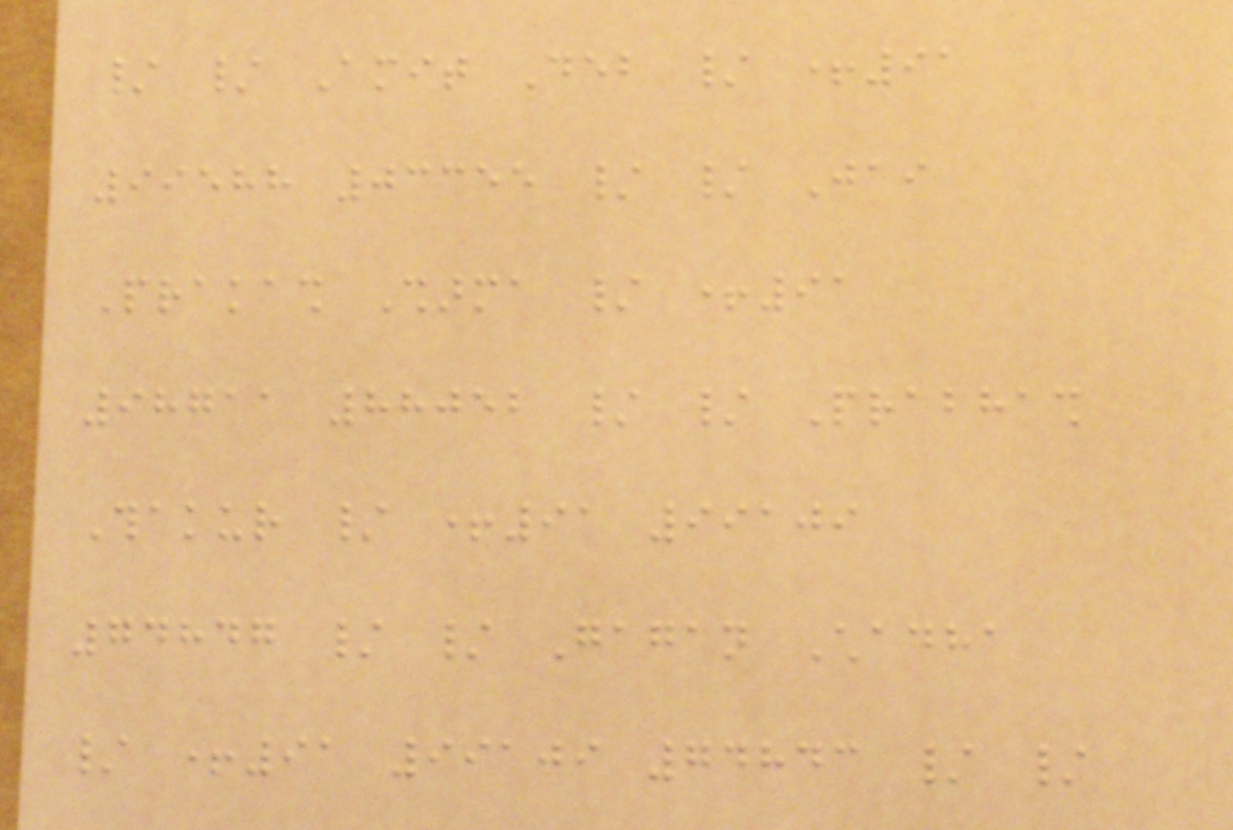/ / Amit Deb / +91
99588 03355 / / Jai
Prakash Sharma / +91
98711 88052 / / Prabhash
Thakur / +91 99109
74847 / / Gagan Chadha
/ +91 99109 74843 / /
